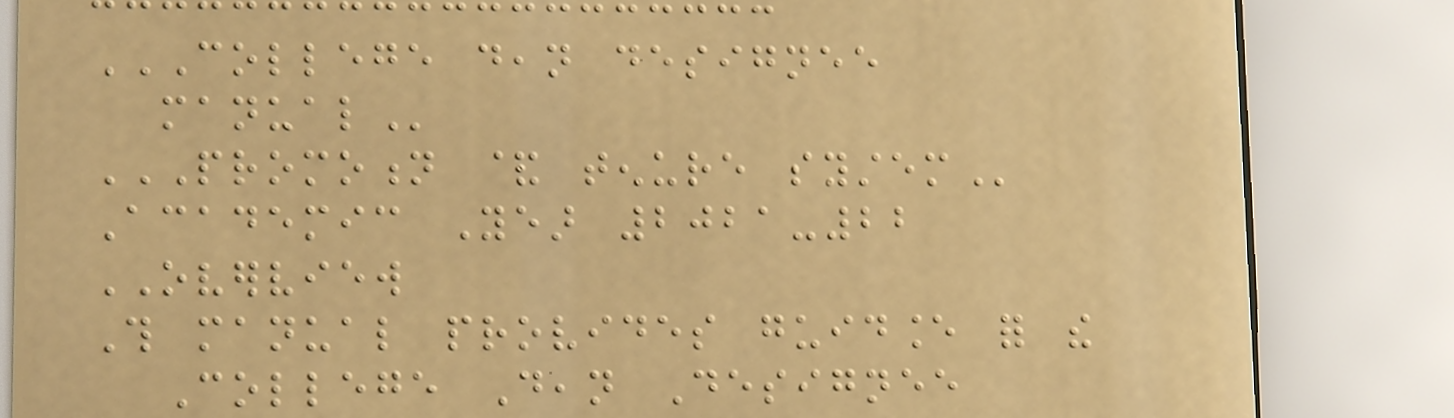COLLEGE DEAN DESIGNEE
MANUAL
PROMOTION & TENURE SYSTEM
Academic Year 2021-22
OVERVIEW
This manual provides guidance for the
College Dean Designee
